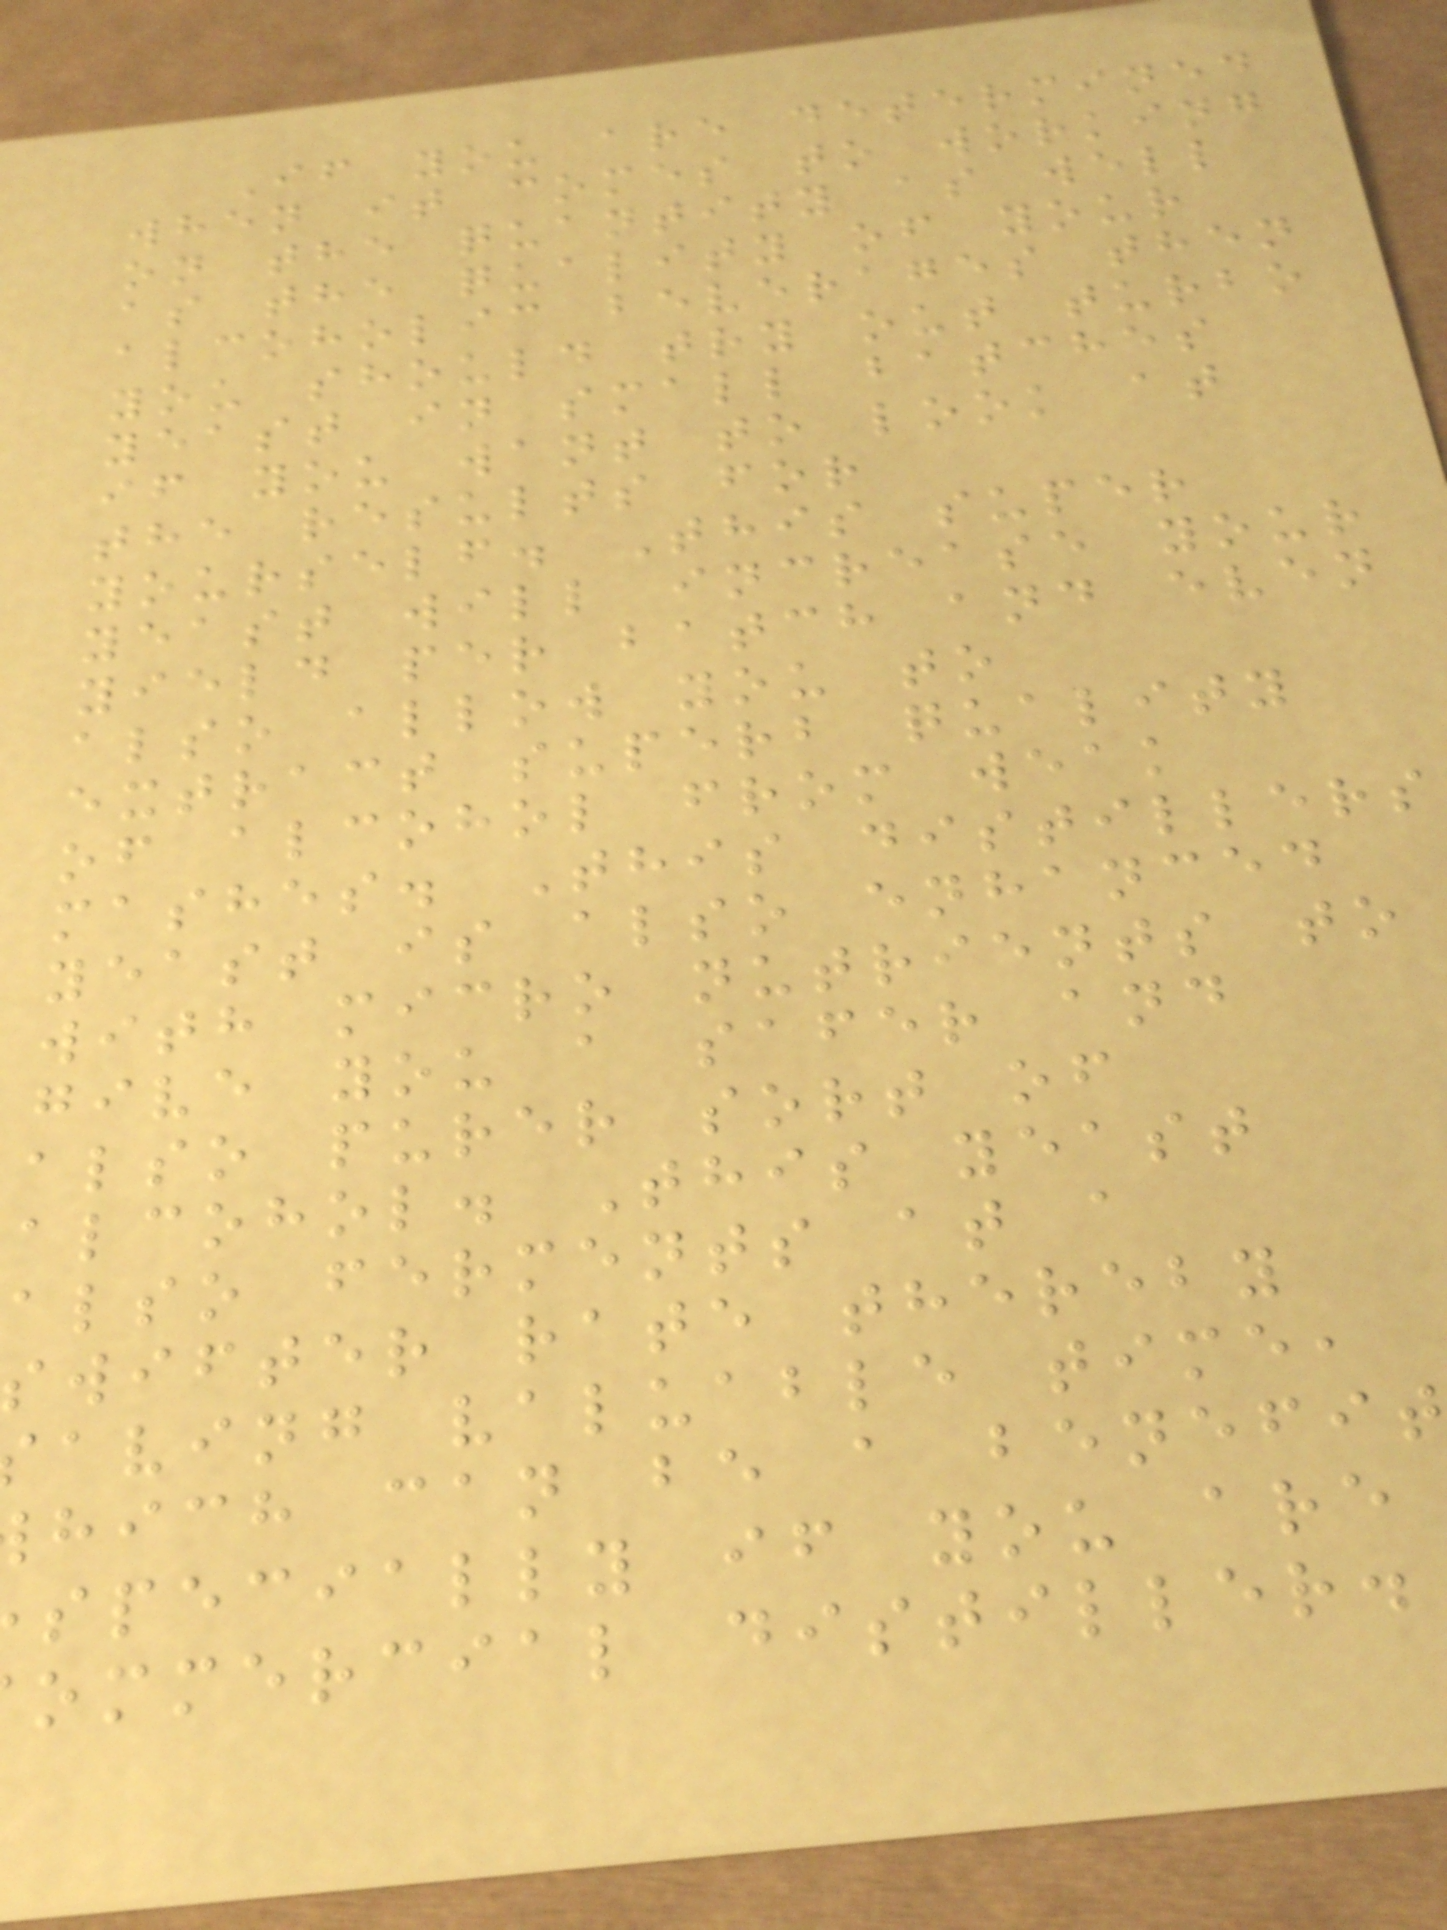If you are determined
when it comes to working
on the quantity as well
as the quality of your
alcoholic beverages then
you should try out turbo
yeast in small batches
if you want to look at
the results for
yourself. This super
yeast will increase your
yield per batch and even
also allow you to
extract superb quality
of alcohol from weak
mashes. This distillers
yeast is also enhanced
with micro nutrients to
give you a safer and
also purer sort of
alcohol. This yeast
also ferments at a
swifter rate thereby
aving valuable time,
hich can be a benefit
specially if you are
ommercial distiller.
